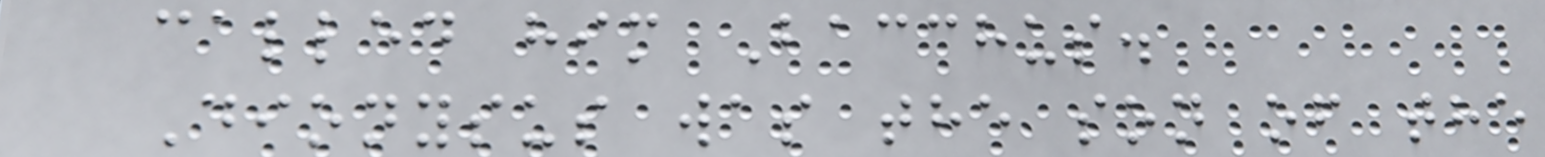called him Bacchus.
Dionysus was the son of the
